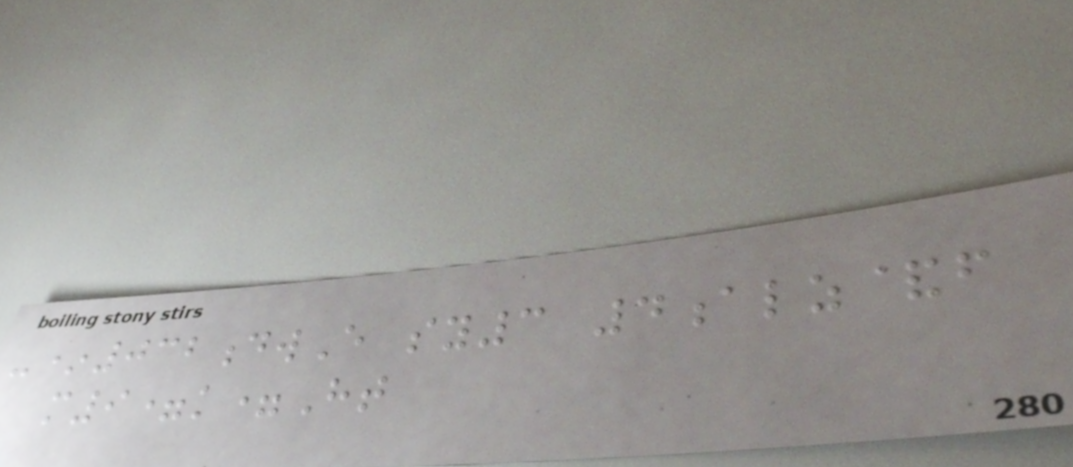-*032dwE sy3 4alz&f
m9=k=Ht
